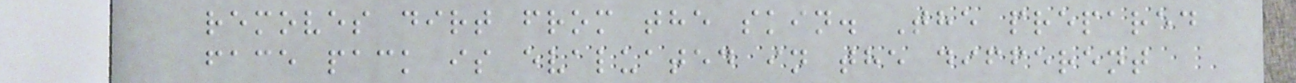removes dirt from the skin. The prepared
face pack is evaluated in the different
